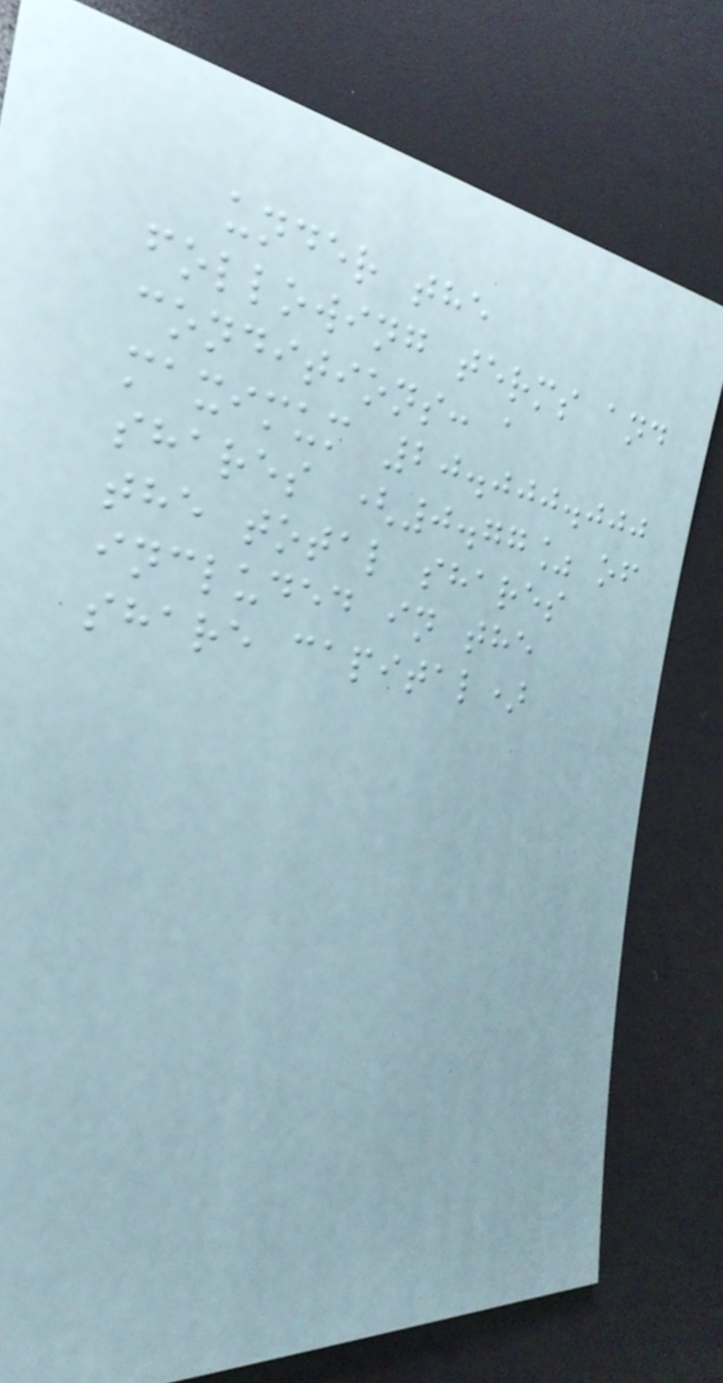under the
following terms and
conditions: a
maximum 20.000.000
shares (0.77% of
the total shares
included in the
share capital)
